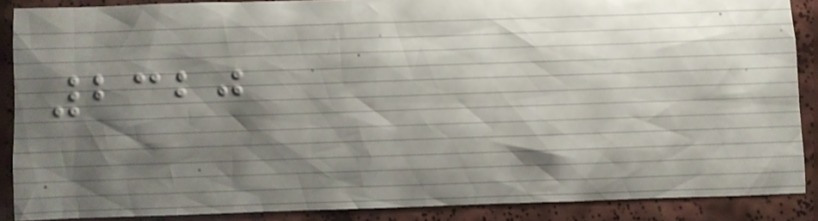2320
